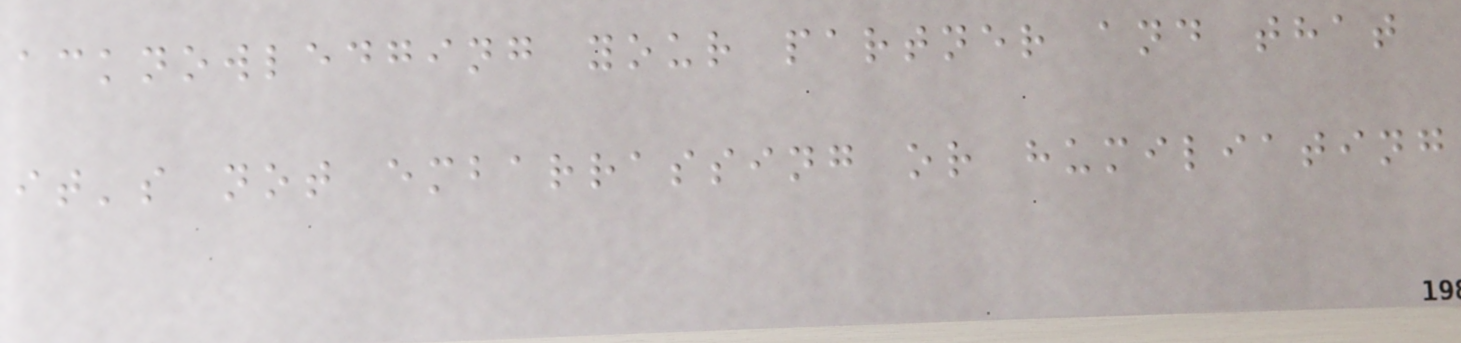acknowledging your partner and that
it's not embarrassing or humiliating
